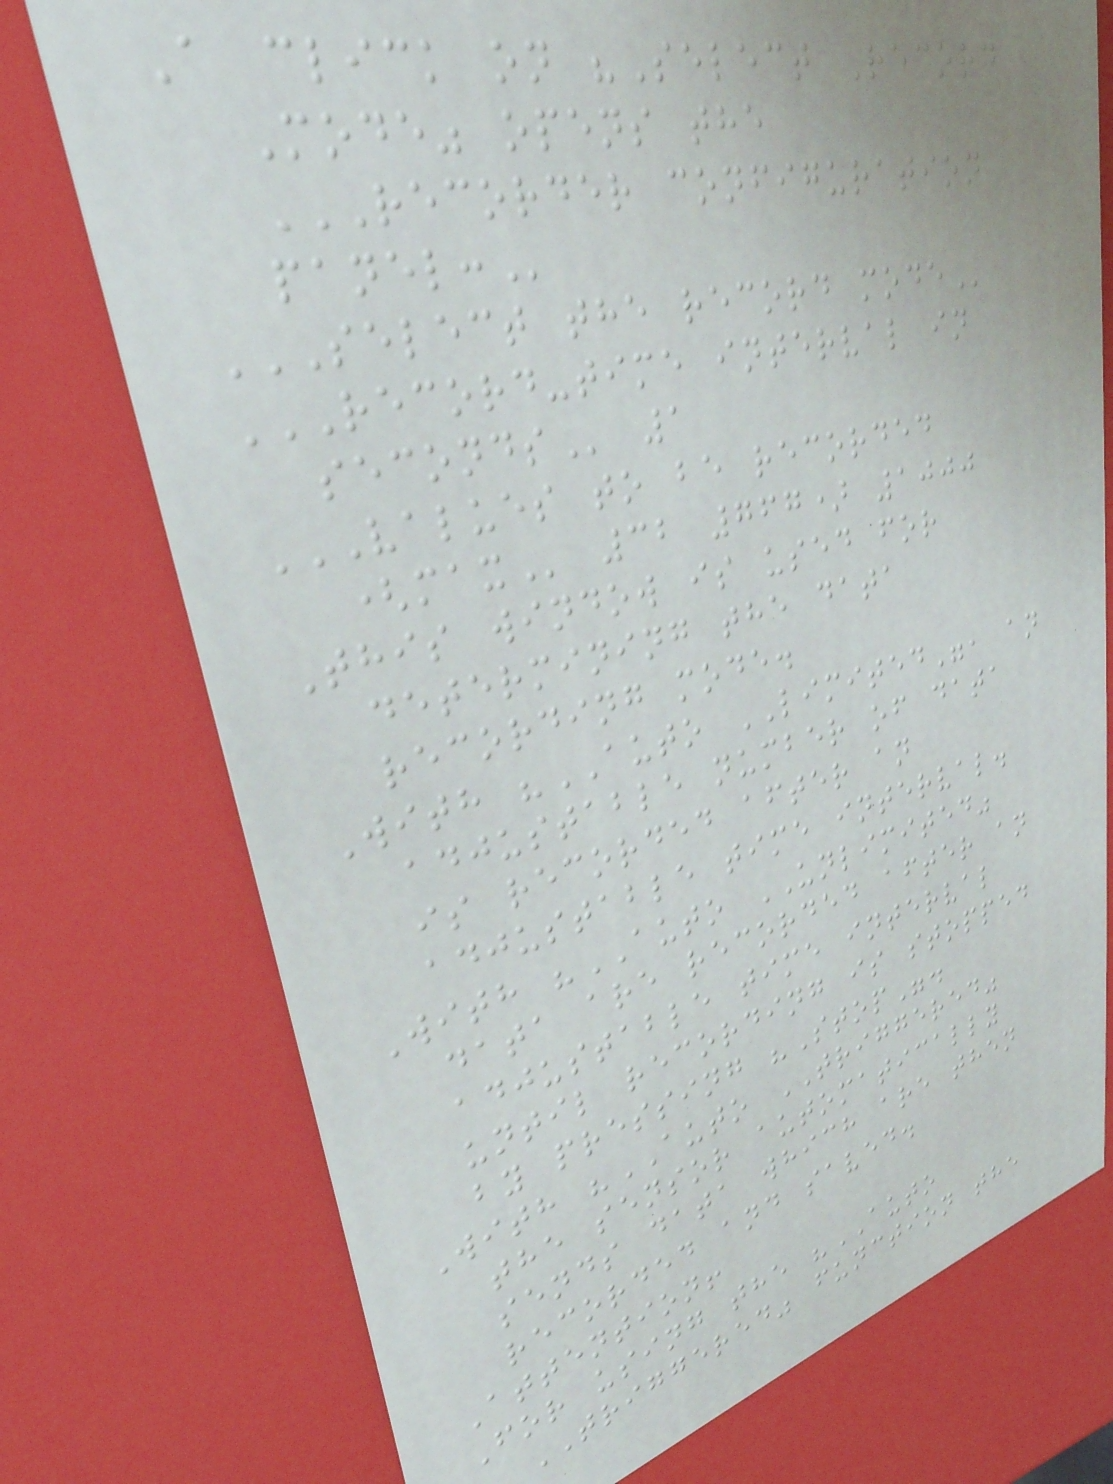A click on "Select Record
Mode" opens the
RECORDER CONFIGURATION
PANEL:
SELECT THE RECORD MODE
RECORD-TIME INTERVAL IN
SECONDS 1
VALUES TO BE RECORDED
(MAX 32 767) 1000
This window is used for
determining the data
recording mode.
With "AUTO LIMITED", an
adjustable number of data
is recorded after an
adjustable time interval.
With "AUTO UNLIMITED"
data are recorded after an
adjustable time interval
until recording is stopped
by pressing "Stop".
With "AUTO TRIGGERED"
the sensor automatically
sends data which are then
recorded and saved.
Attention!
For using the "AUTO
TRIGGERED" function the
